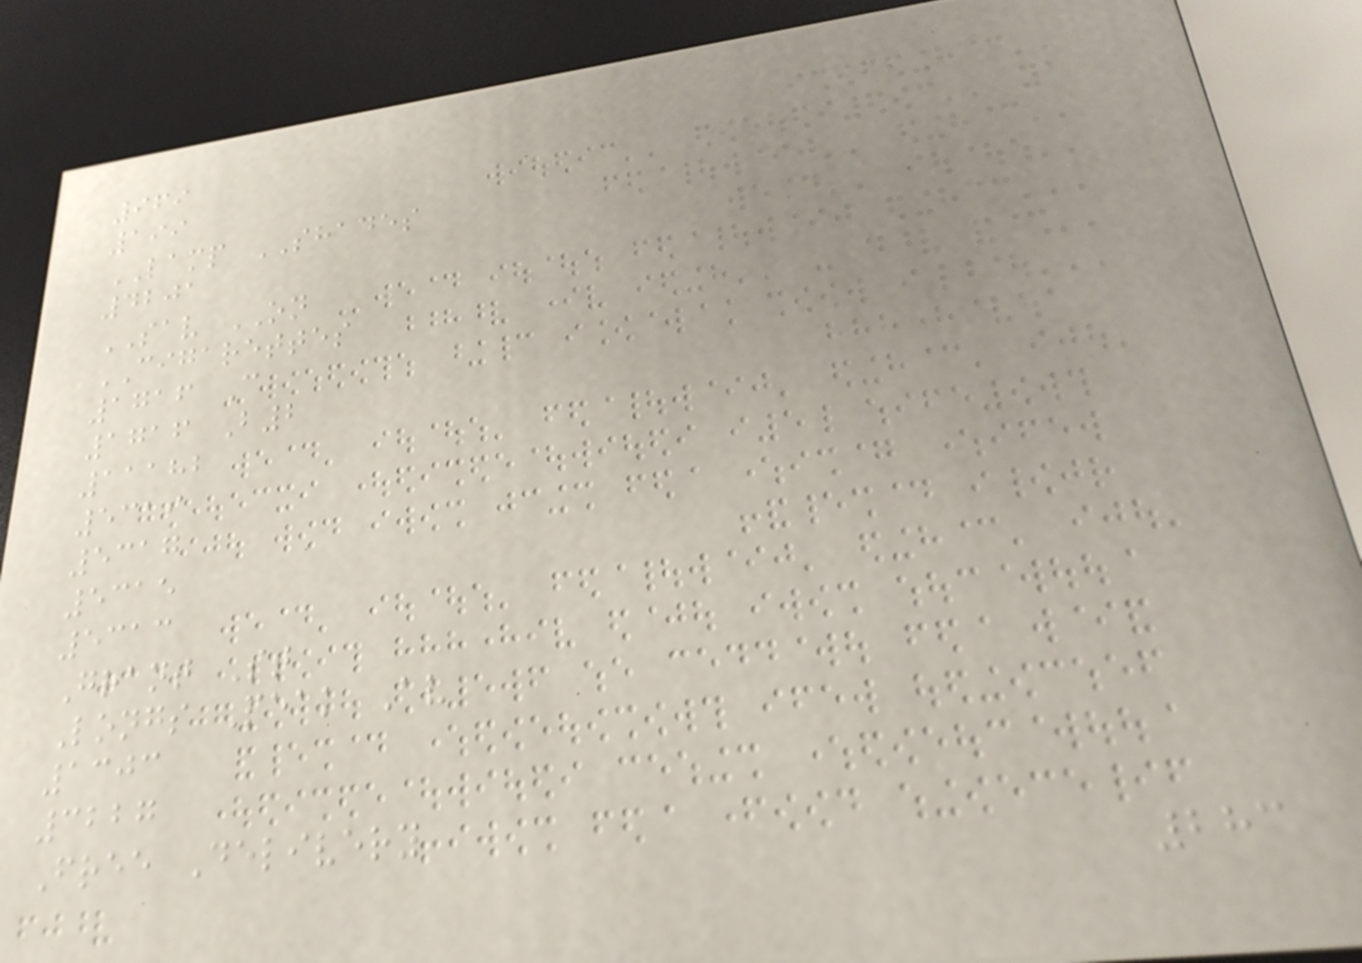969
199
LAMP SHADES
4201
SAV ON
CIGARETTES
1716 C
1716 B2
11182
5319
5317
5315
5313
Grant St
Longs Peak Av
1303
3227
Free Delivery
283
